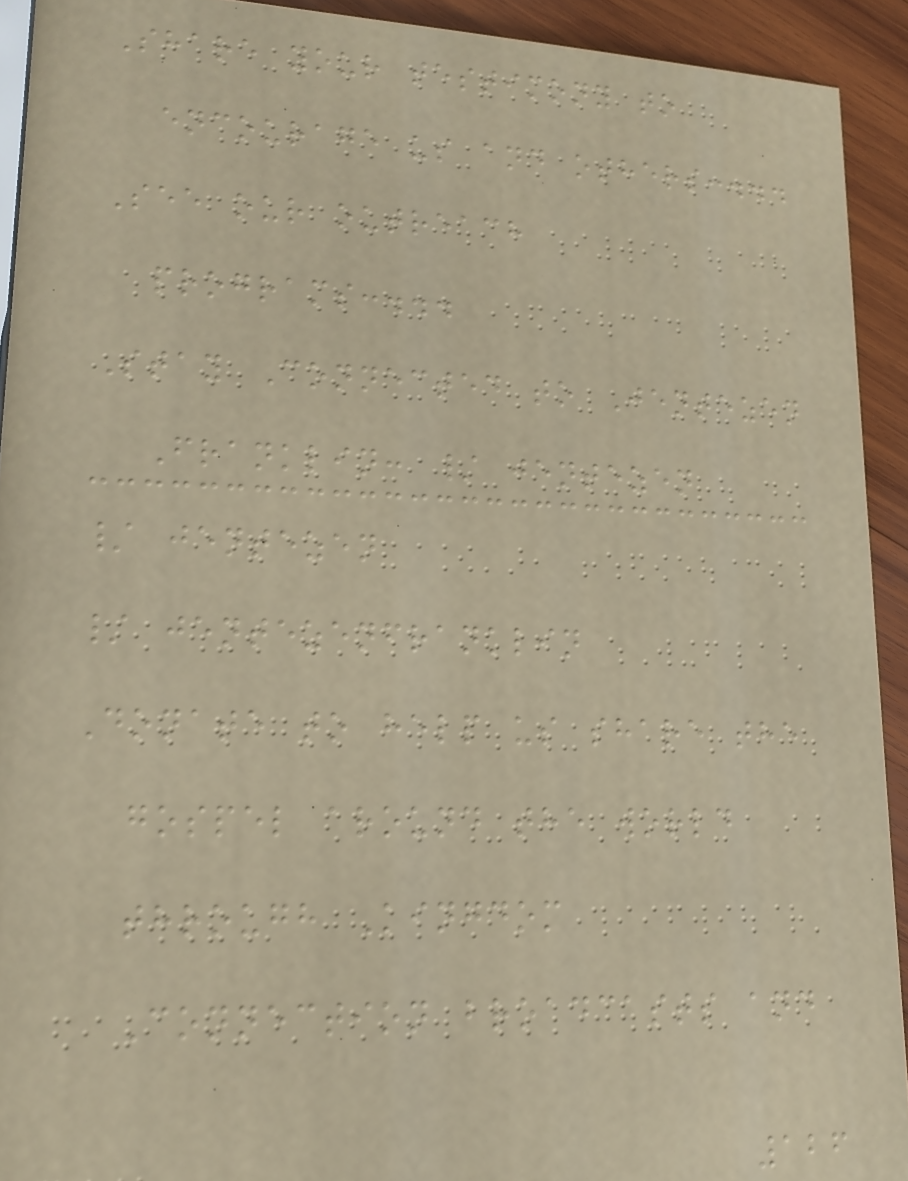Share your testimony to
encourage us and others:...
See our outreach
programs:...
Stay Connected to Jentezen
Franklin: / jentezen
/ jentezen
/ jentezenfranklin
Donate to help us share the
gospel around the world
through Kingdom
Connection broadcasts and
126
